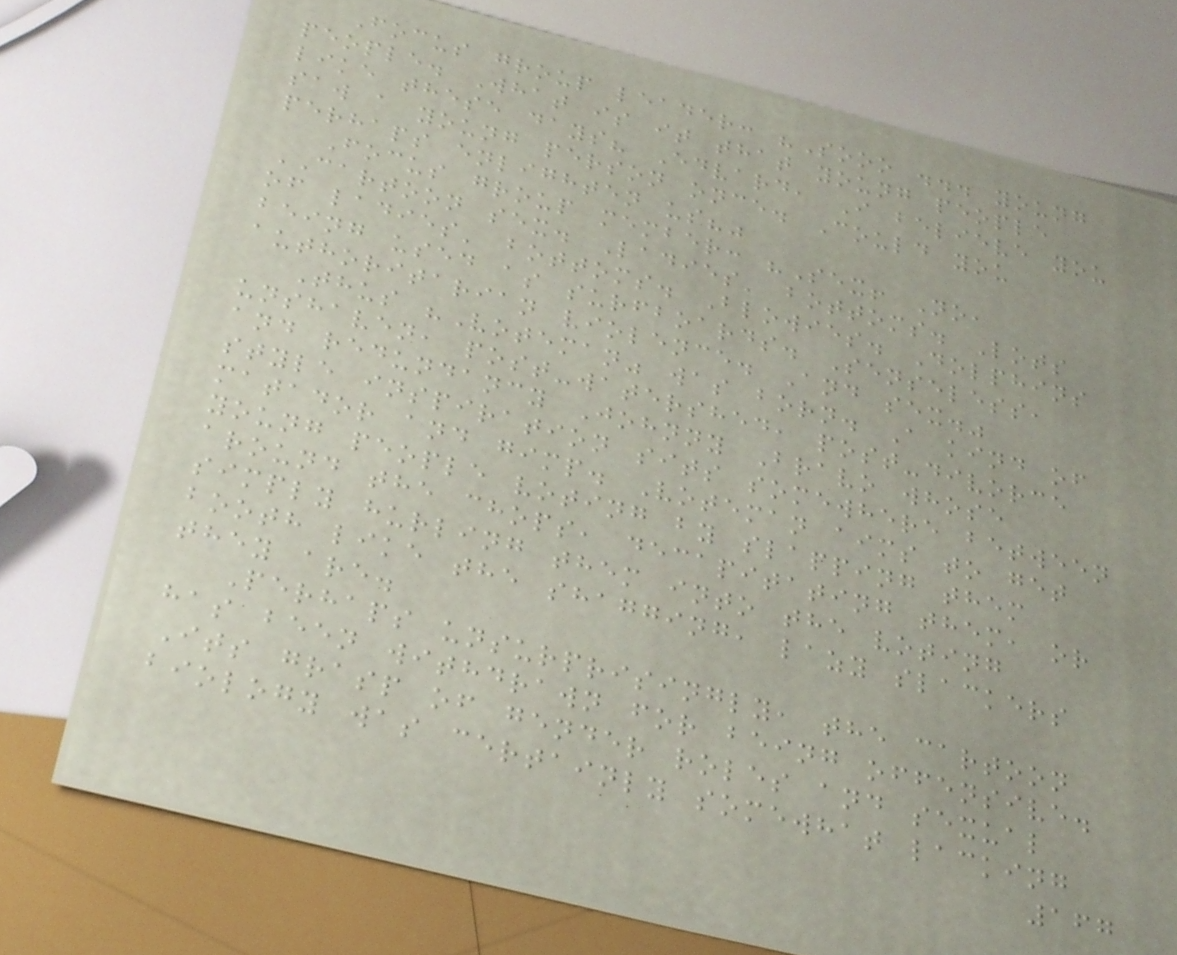Focus group leader: "Sooo ... young
people. What is it that young people
like these days? Edvard, I believe you
saw a young person once. Could you
perhaps enlighten us?"
Focus group member: "Sex! No,
CARTOON sex. Ladies' bottoms. Lots
of ladies' bottoms. Blowies. Dolphins
being used as surfboards. Senseless,
authoritarian violence. And sex."
Thus "Voteman" was born. A kind of
unshaven, post-watershed, post-divorce
and redundancy Johnny Bravo whose
style inspiration sits somewhere between
matador and gimp. Voteman aims to get
young people voting by slapping them
around the chops, decapitating them, or
simply hurling them into the voting
booth like the shagging, lazy slackers
they are.
Perhaps unsurprisingly, the cartoon
has been withdrawn for being offensive.
Its grasp of gender roles and sexual
biology was certainly somewhat lacking
167
